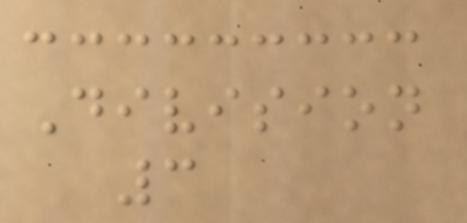Division
3
